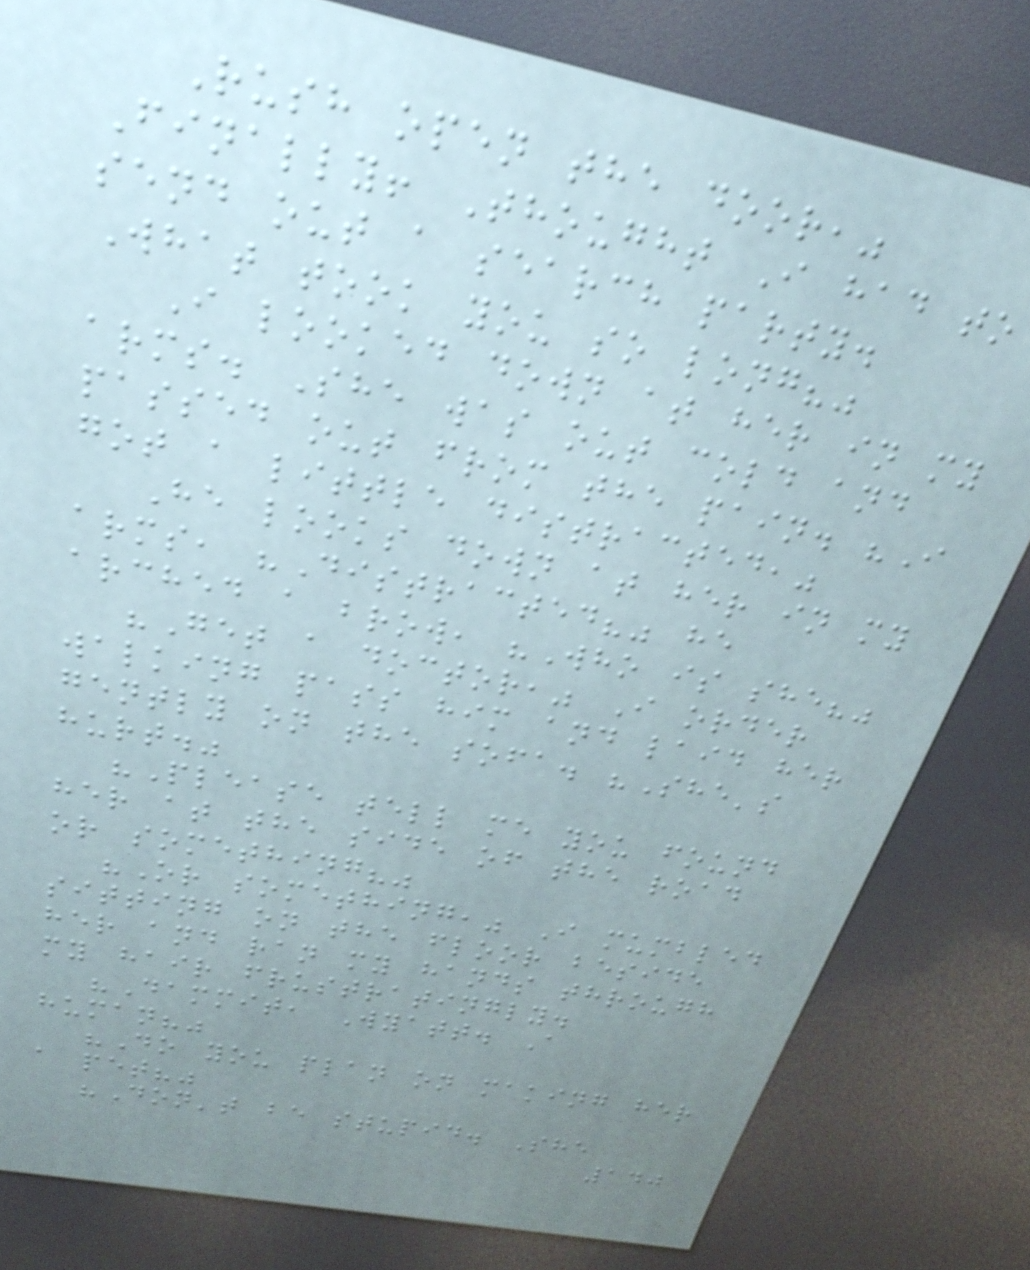Rush open the door,"
Finally! Thought I had to
send out a search party.
What took you so long?"
I looked down at her in my
arms. She was out cold and
passed out from the pain. "I
got a little distracted,"
He looks down at her in my
arms, "Distracted?" he
arched a brow, "Who is she?"
"Get a doctor," I order
walking pass him and laid her
gently on the sofa. "She's
hurt."
"Please tell me you found
her at the side of the road
or something?"
"Or something," I mumbled
sitting on the floor beside
her and ran my hands through
my hair frustratingly.
"Dammit, Wyatt. A
human?"
"Do you plan on making her
a pet?"
"Don't be stupid. She
140
